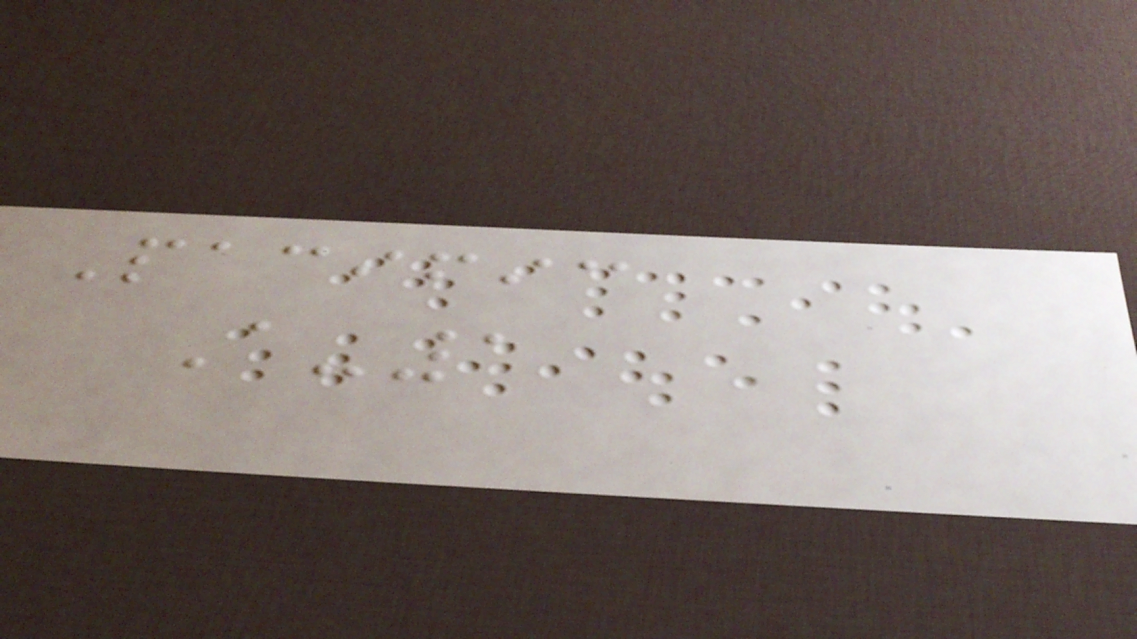Pacific
A-1
